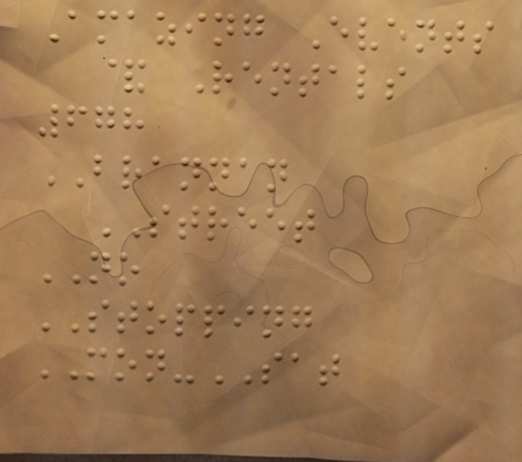Amazing Events
& Rentals
678
BRANNAN
STREET
NO
STOPPING
MON-SAT
